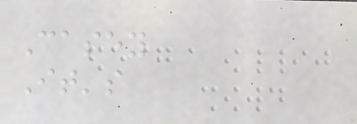Casey
It's
